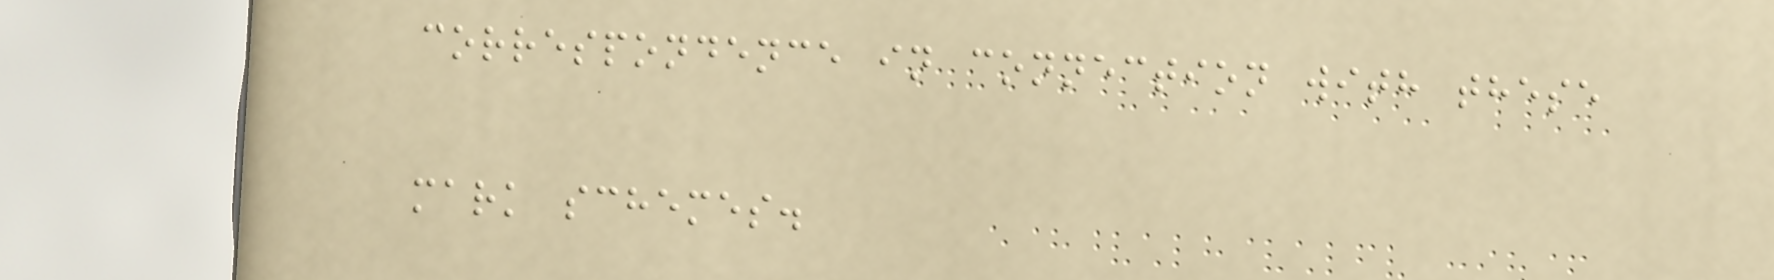correspondence in connection with these
mark schemes.
